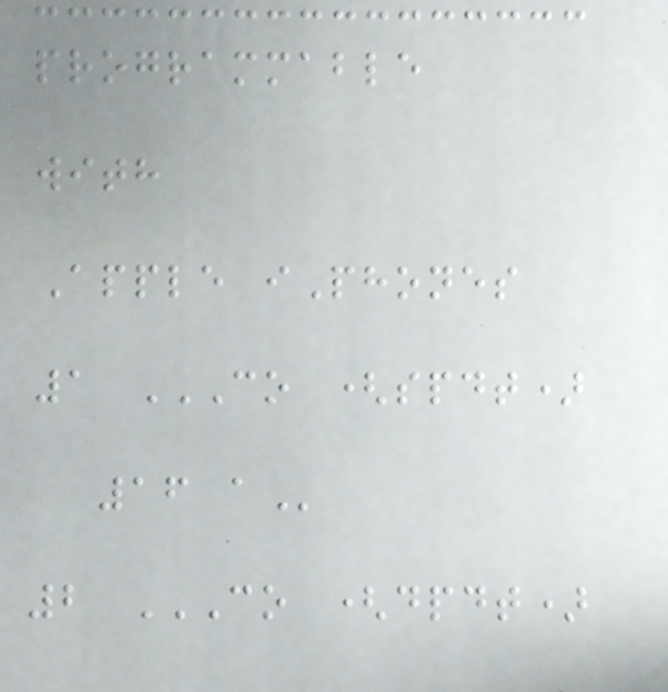programmable
with
Apple iPhones
1 CO (SPDT)
16 A
2 CO (DPDT)
